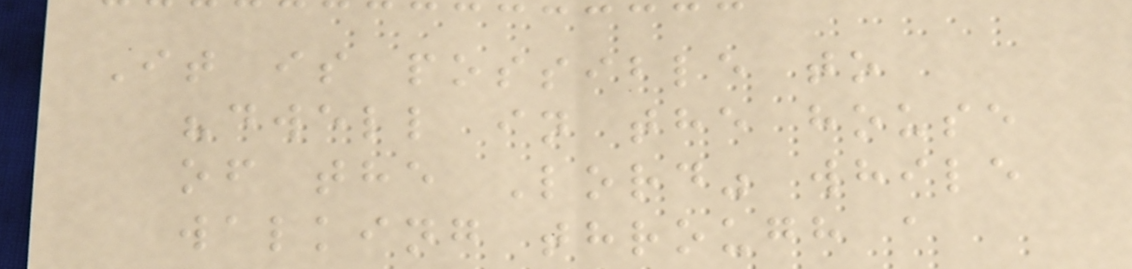It is possible to
"dwell in the house
of the Lord" while
walking through a
